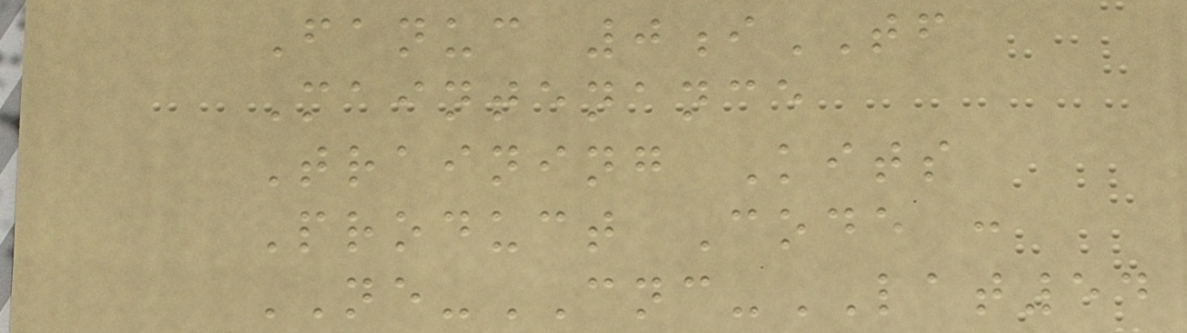Fanuc 0iTF
Maintenance
Training Kits
Product Code :
NE-CNC-LAT54
